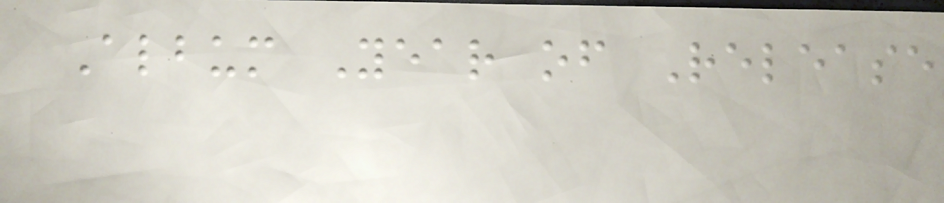Album Year of Release
